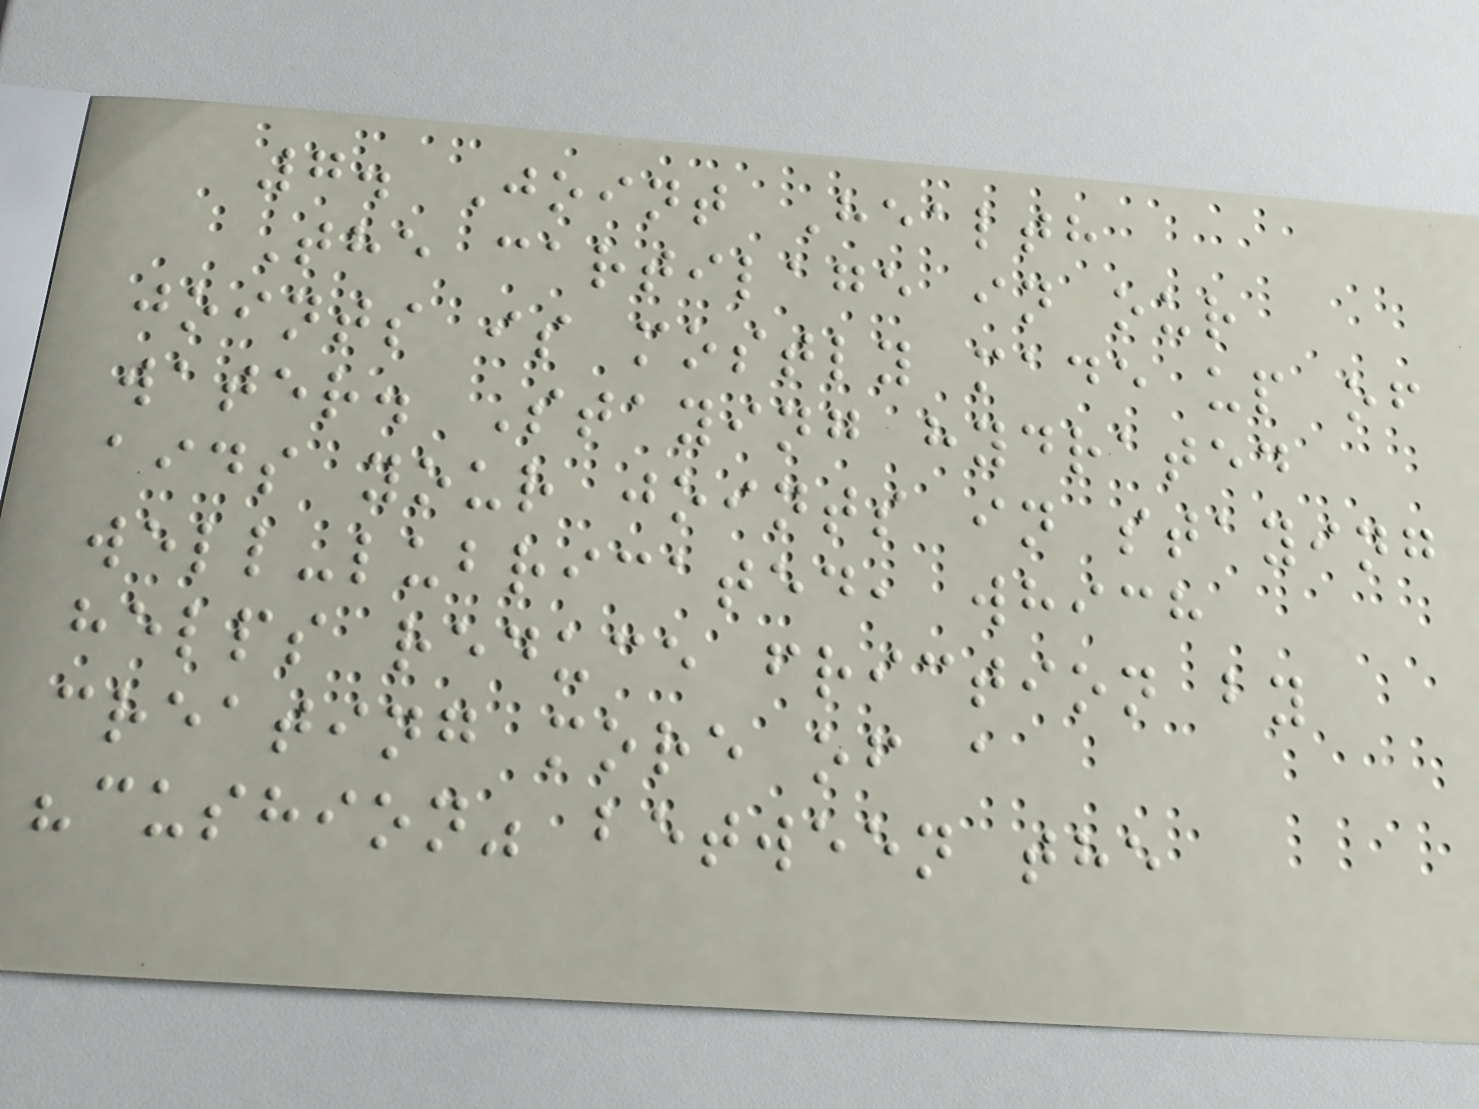7. Joint Health
The cartilage in our
joints is mostly made up of
water. Staying hydrated
aids your joints in staying
well-lubricated, which
helps reduce friction by
creating more of a
"cushion" between the
